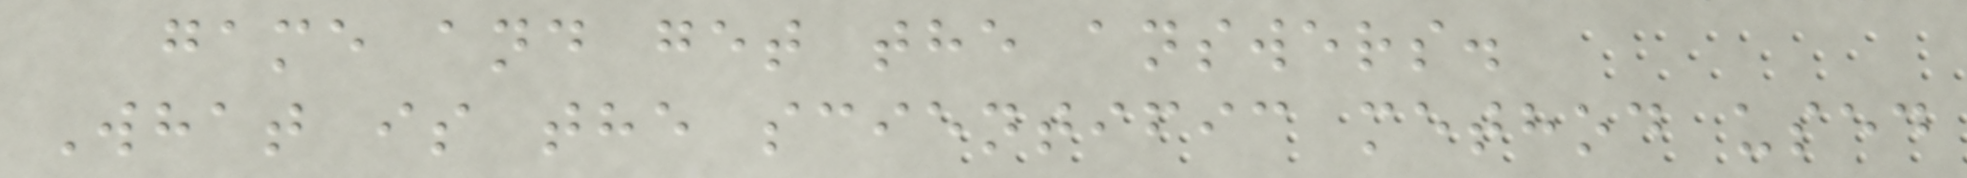game and get the answers.
What is the scientific method used
